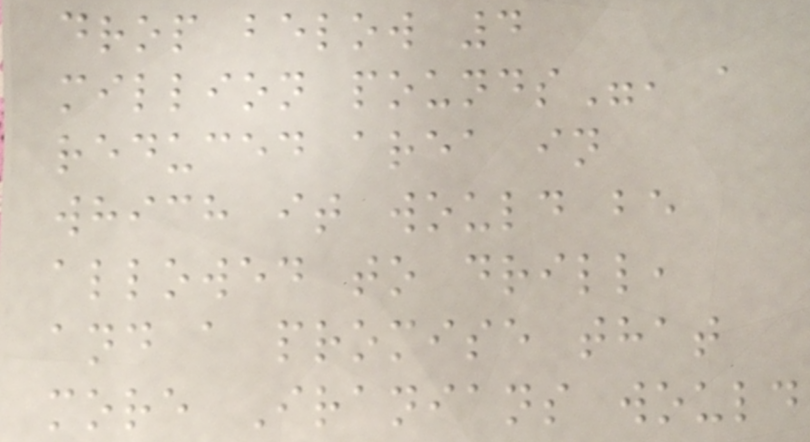drop below 4
million pounds", a
reduced area in
which it would be
allowed to drill,
and a promise that
more Iranians would
